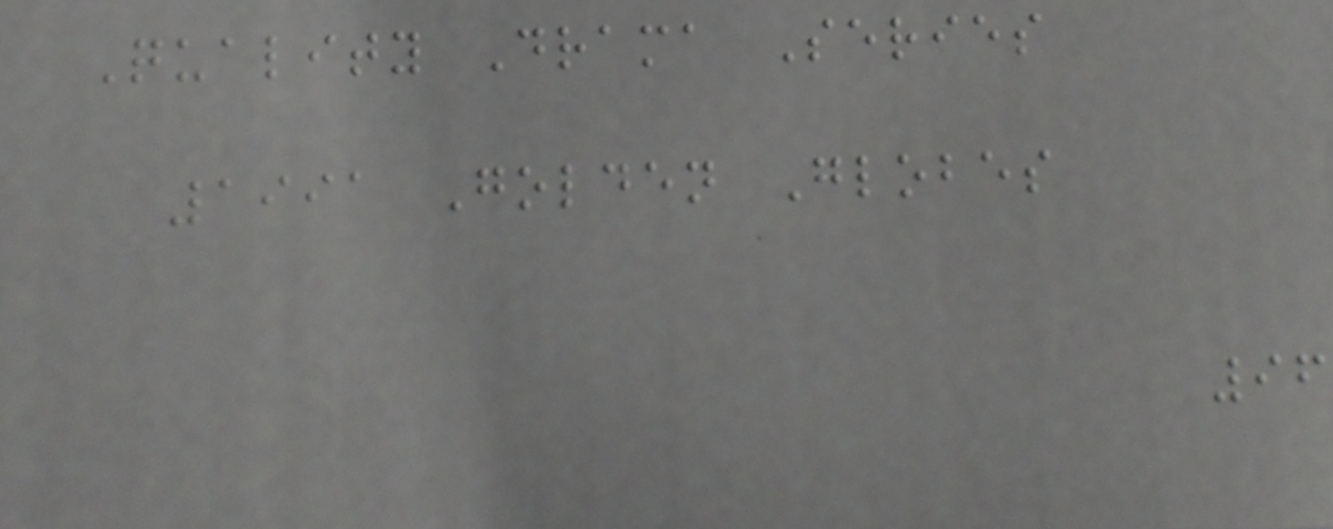Quality Drama Series
1991 Golden Globes
96
